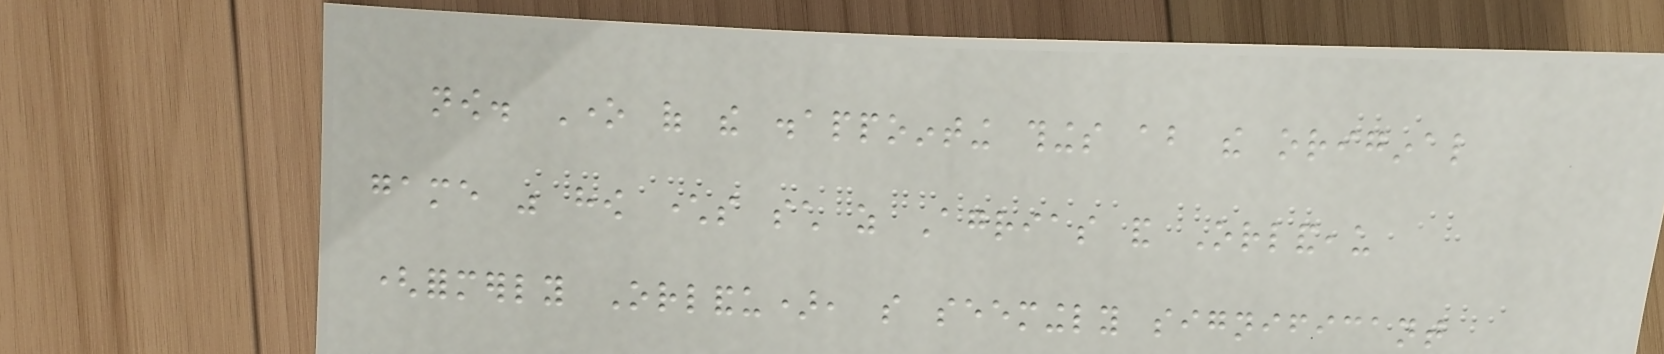now. One of the disappointing things about the original
game was how characters such as Agrias and Orlandeau
(formerly Orlandu), so seemingly significant
